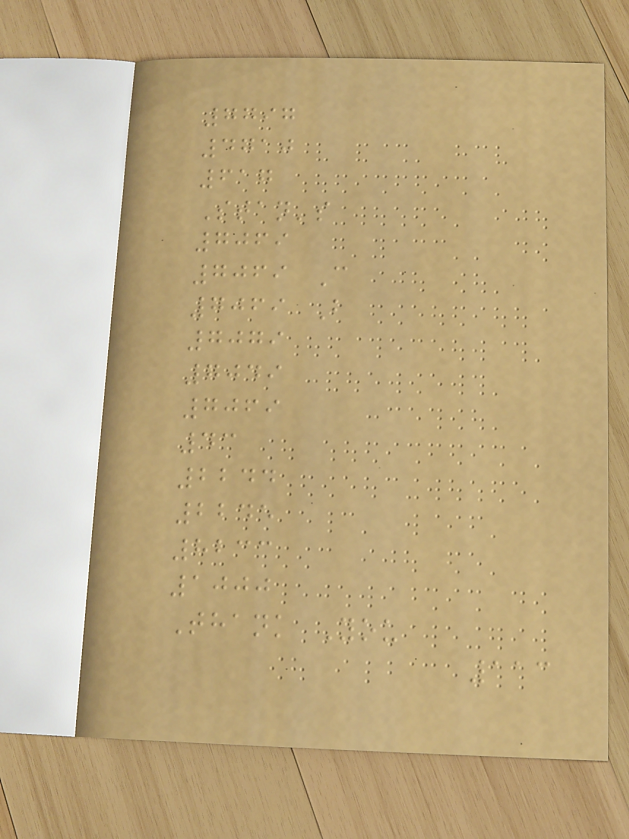7797
4710
617
Stan's
7069
7069 C
7069 B
7079
7049
7069
43
2244
2245
8233
1000
Thank You
113
